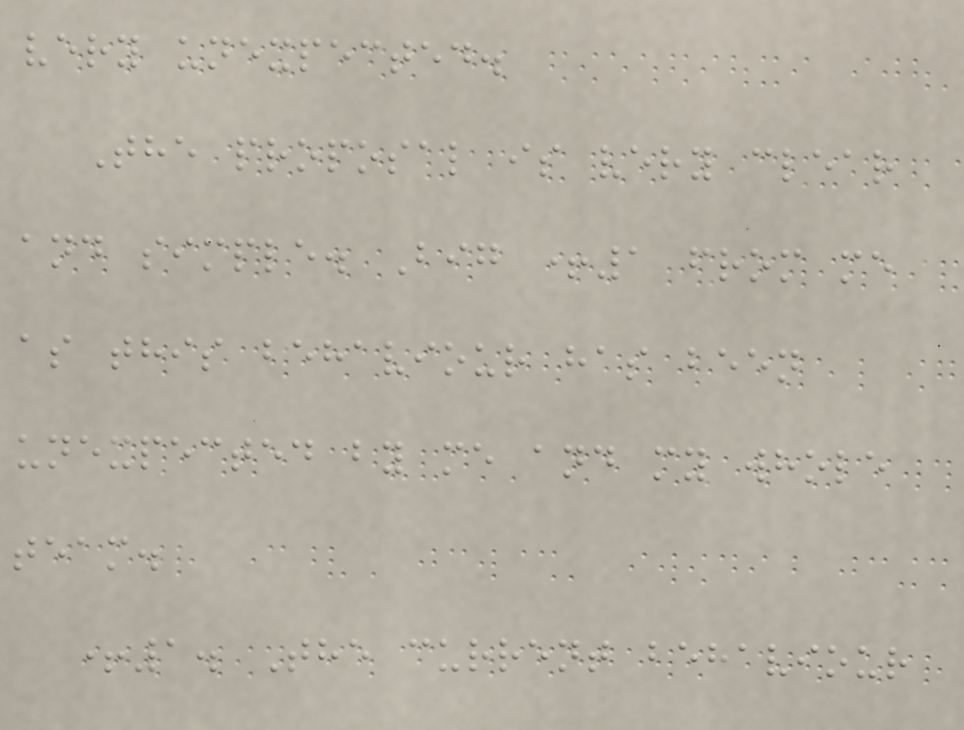very unexpected.
The proposal is very clear
and simple. Big +1 from me
as this behaviour has been
unexpected by me and my whole
team.
+1. The current behaviour
